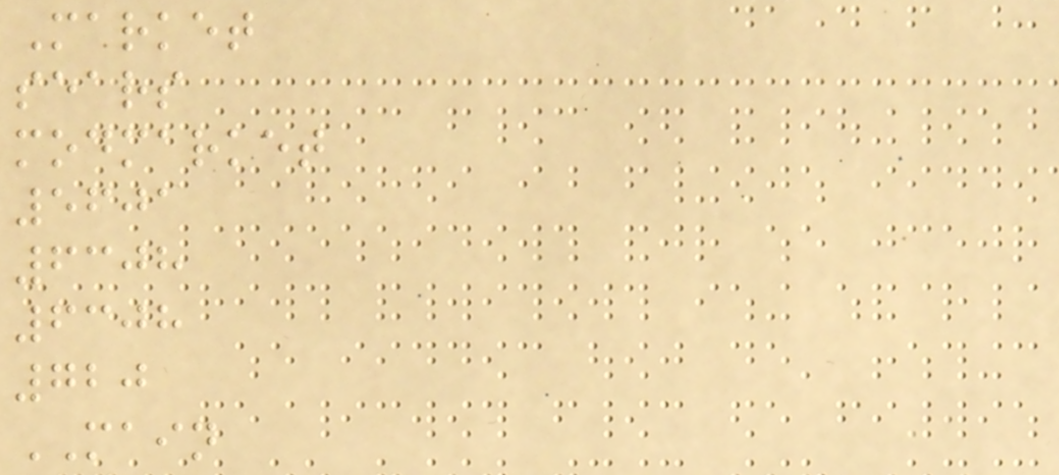Market
sears
modmarket
5601
6308
6308
720
MAIN
